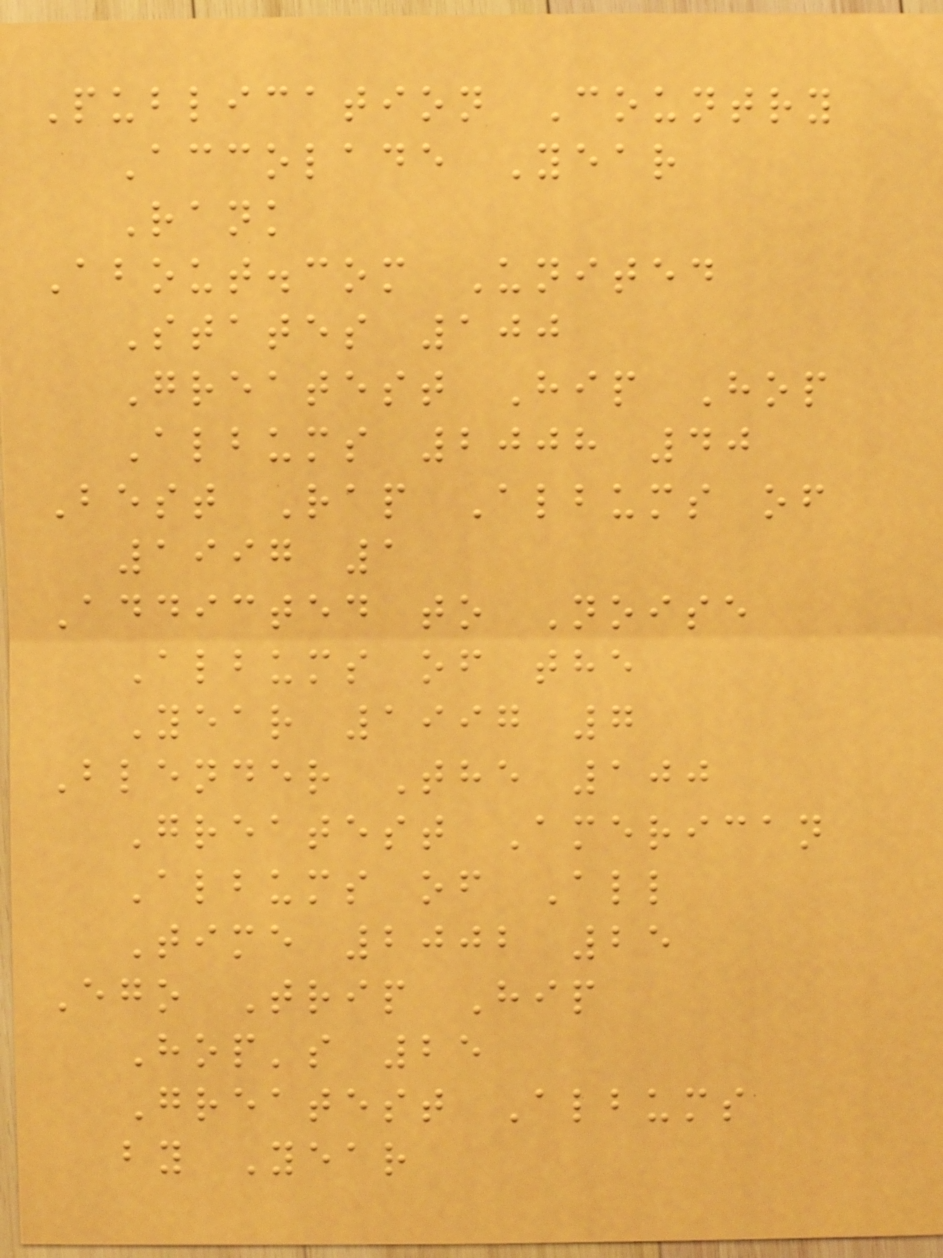Publication Country
Accolade Year
Rank
About.com United
States 100
Greatest Hip Hop
Albums 2008 40
Best Rap Albums of
1997 1
Addicted to Noise
Albums of the
Year 1997 7
Blender The 100
Greatest American
Albums of All
Time 2002 25
Ego Trip Hip
Hop's 25
Greatest Albums
by Year
